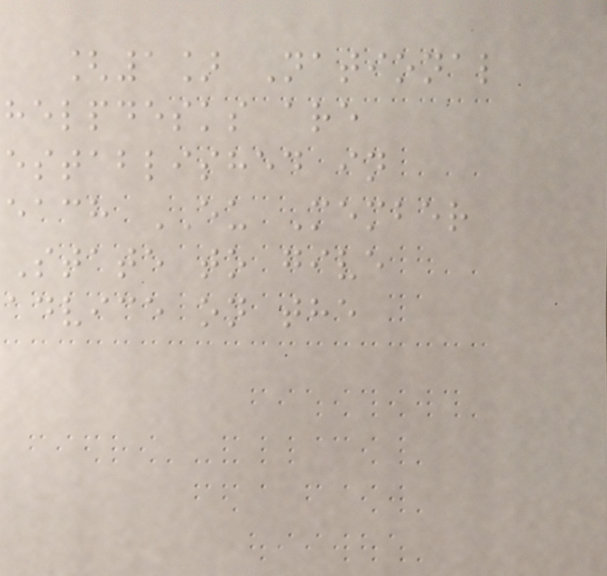[1] National
helpdesks are
established in
each EU Member
State to give
advice on the
